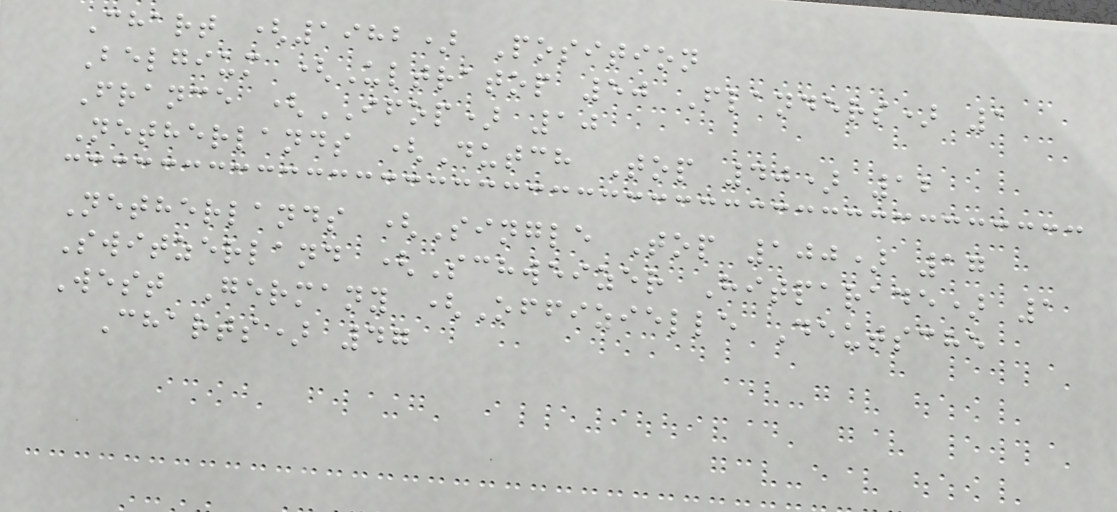Chart (1982) Position
Belgium (Ultratop 50 Flanders) 1
France (IFOP) 10
Netherlands (Dutch Top 40) 12
Netherlands (Single Top 100) 17
Switzerland (Schweizer Hitparade) 1
West Germany (Offizielle Deutsche
Charts) 47
